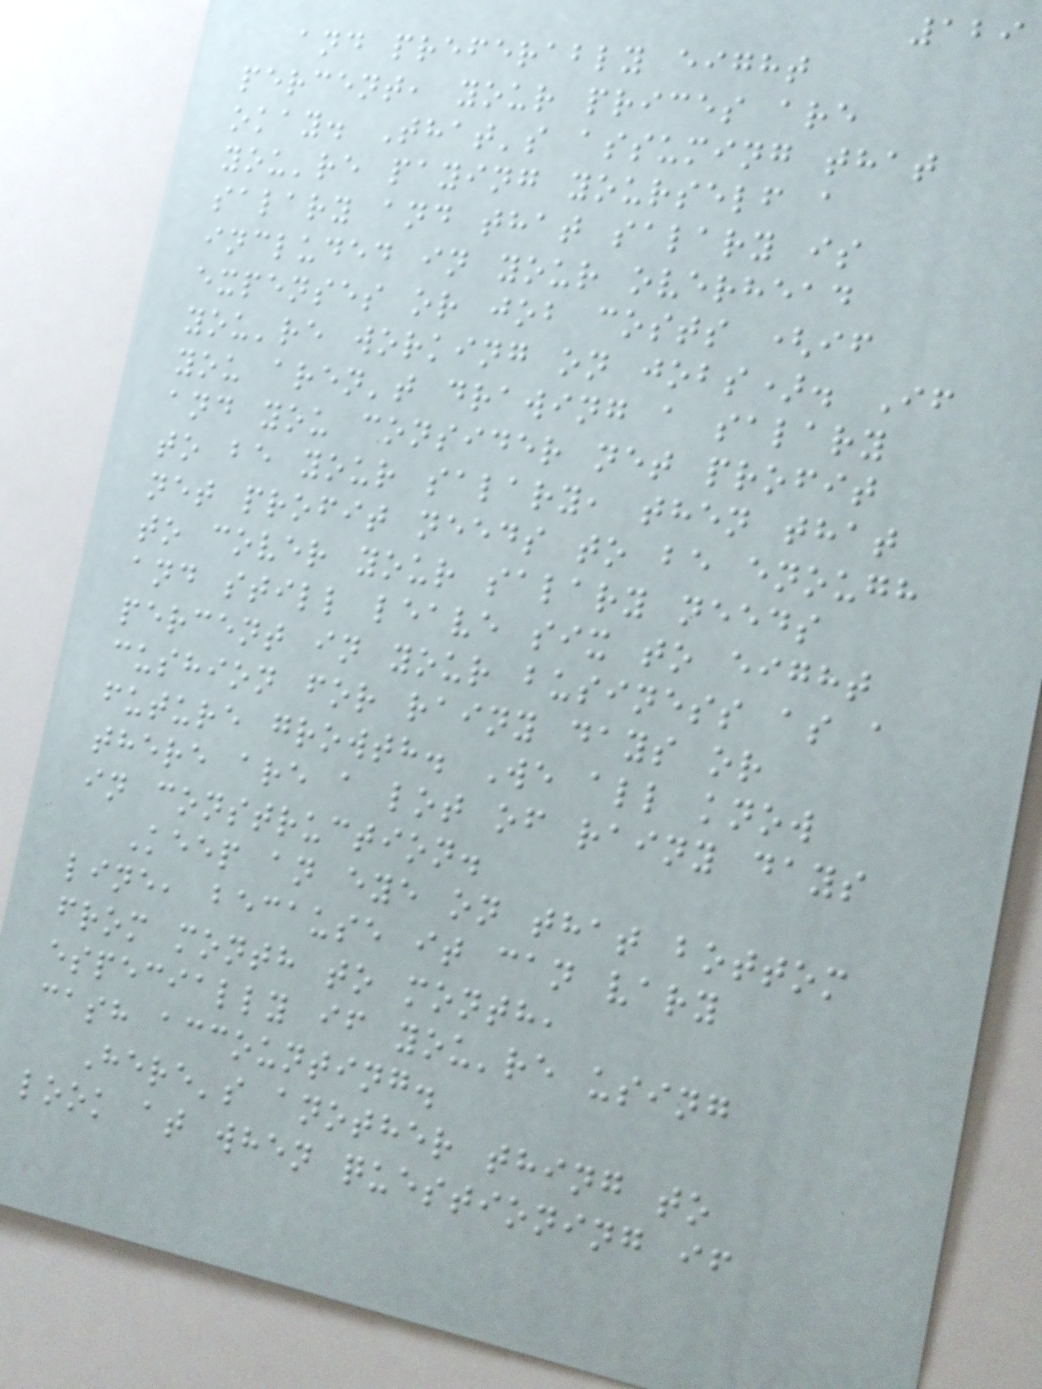129
and preferably eight
percent, your prices are
okay. That's assuming that
you're paying yourself a
salary and that salary is
included in your overhead
expenses or job costs (if
you're working on jobs). If
you aren't drawing a salary
and you consider net profit
to be your salary, then that
net profit needs to be enough
to cover your salary needs
and still leave six to eight
percent in your business as a
cushion for rainy days or
future growth. We all know
there are a lot of rainy days
in construction.
Keep an eye on that bottom
line, because it can vary
from month to month,
especially if you're using
cash accounting.
Here's another thing to
look at when questioning if
